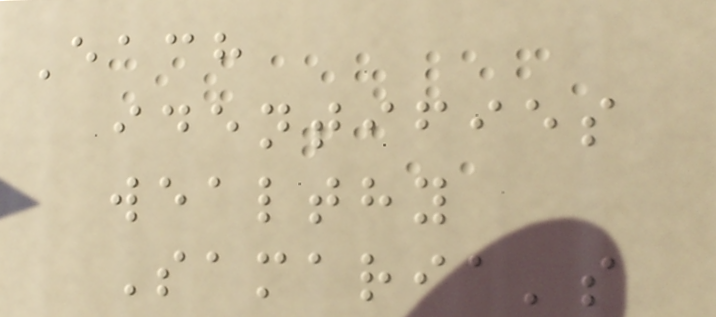Each
identifies
wealthy
Samaria's
